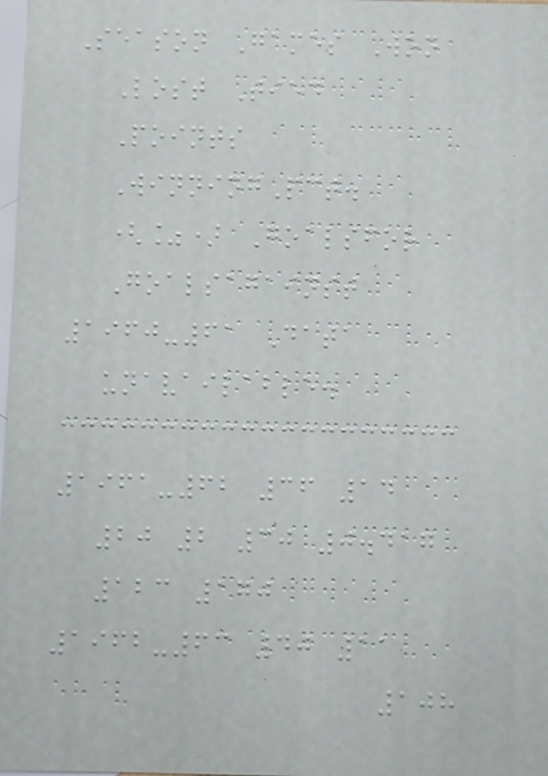Season Games Won
Lost Tied
Points
WinningPct.
(%) Goalsfor
Goalsagainst
1960-61 Data
unavailable.
1961-62 36 14
20 2 30 0.417
123 170
1962-63 40 11
108
